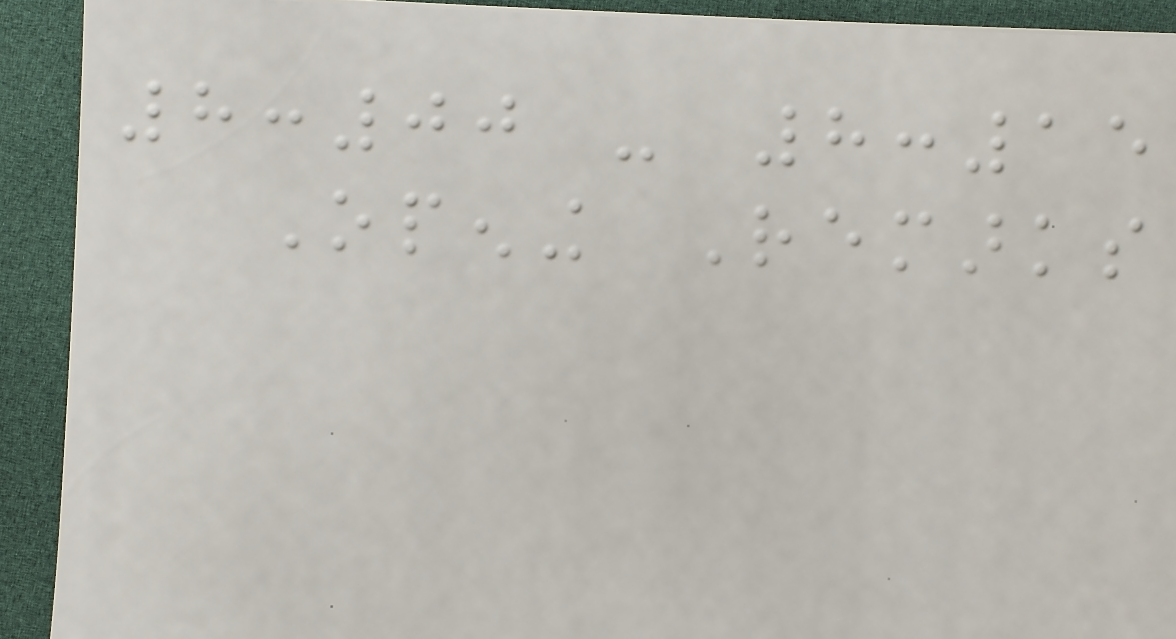8:00 - 8:15
Opening Remarks
